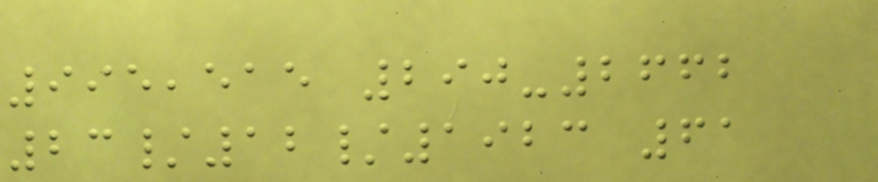995,515 290-2662
23/12/1923 61
